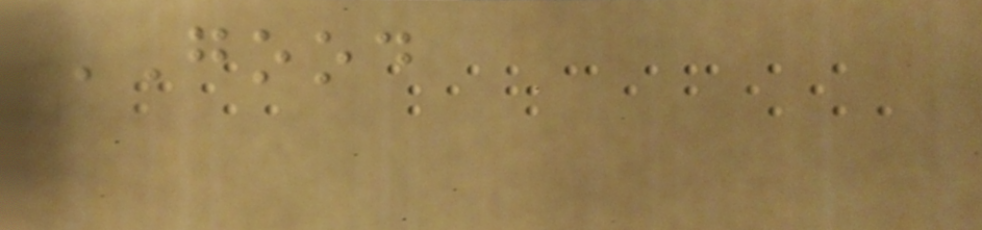GOOD
